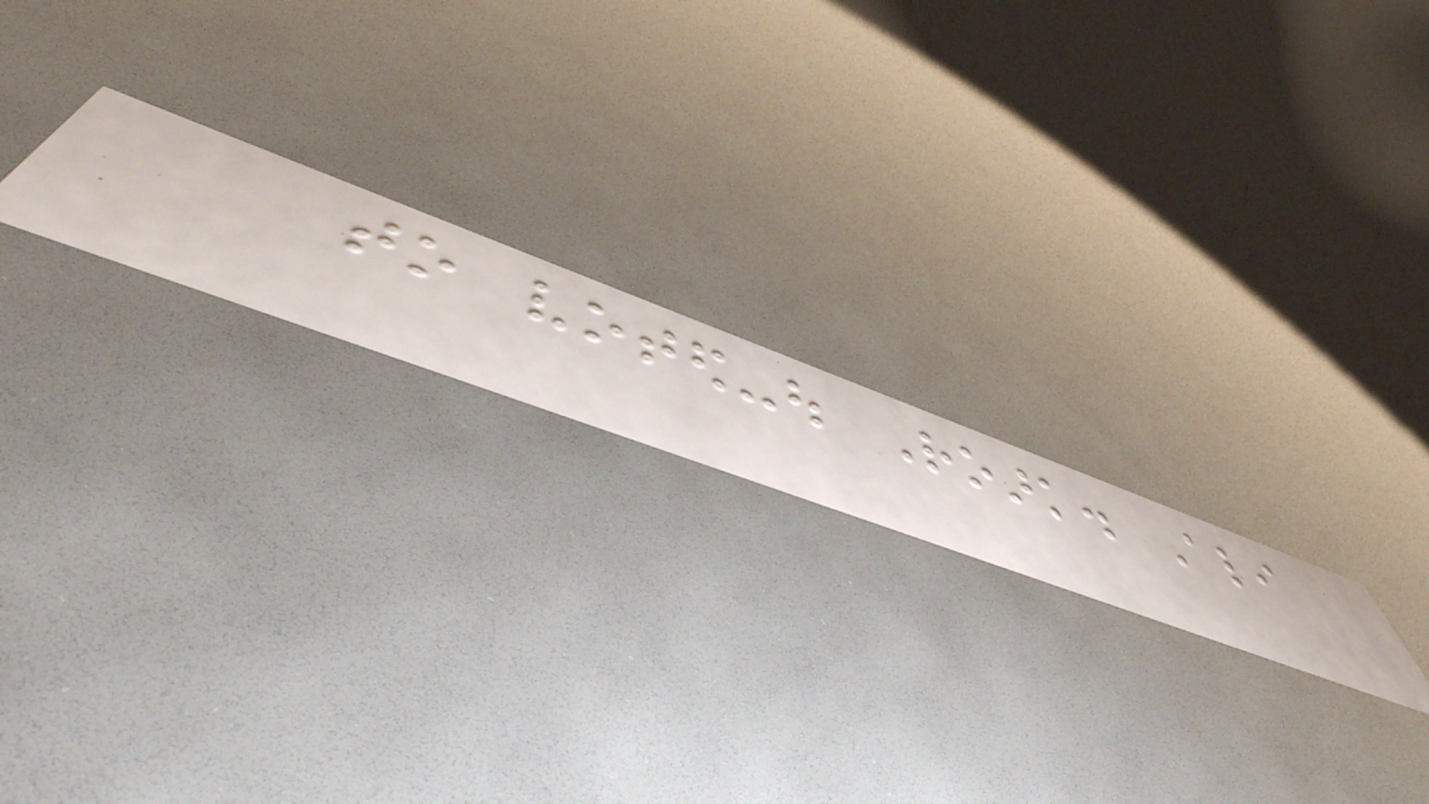to voted-out Roark. Ali
